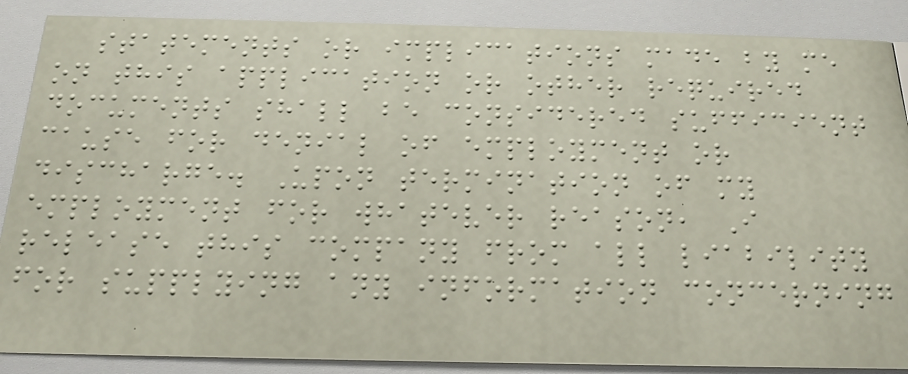statements or implications made by me
on this application or other required
documents shall be considered sufficient
cause for denial of employment or
discharge. Upon termination of my
employment for whatever reason, I
release this company from all liability
for supplying any information concerning
